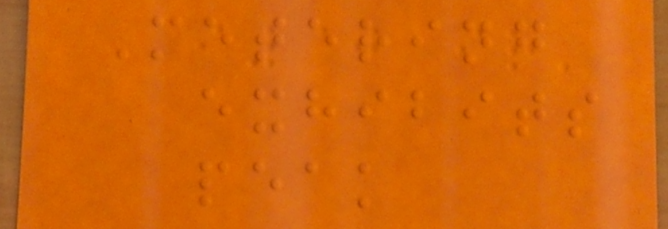Metering
exhibits
peak
